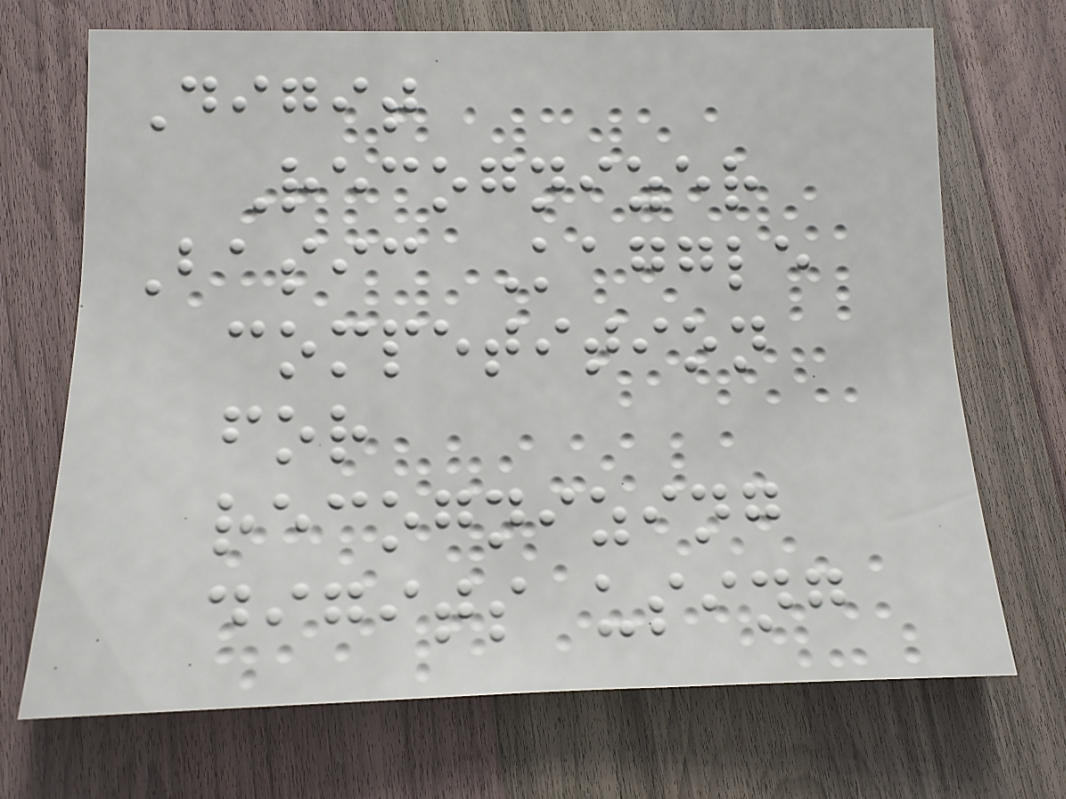Digit
Recognizer
Basic Kaggle
competition
for
recognizing
digits using
